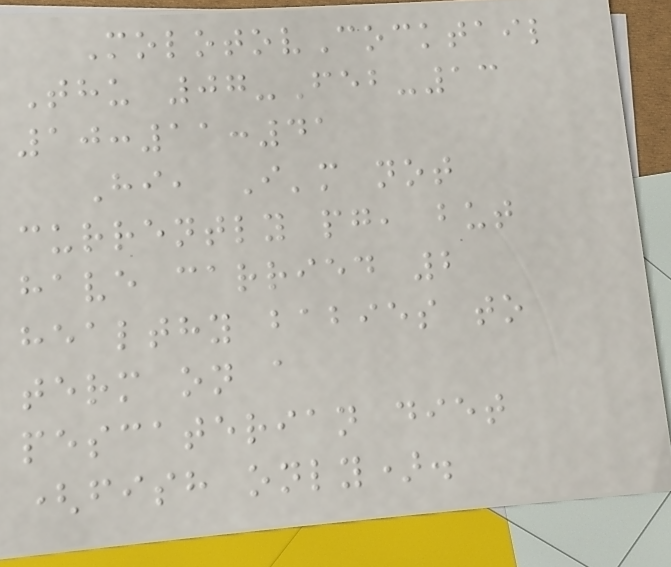MolotovCocktail
Thu 07-Feb-13
10:11:41
Hi, I'm not
currently pg, but
have carried 2
healthy babies to
term on a
pescaterian diet
(fish only).
